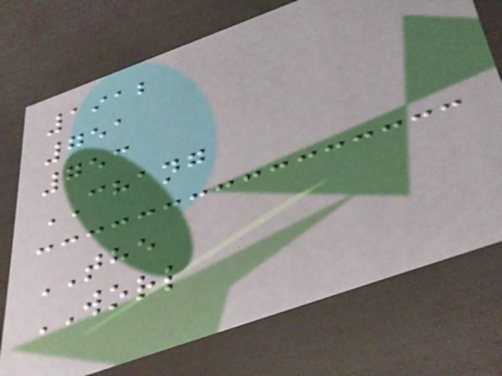1912
751
753
CHANG
THE
WORL
